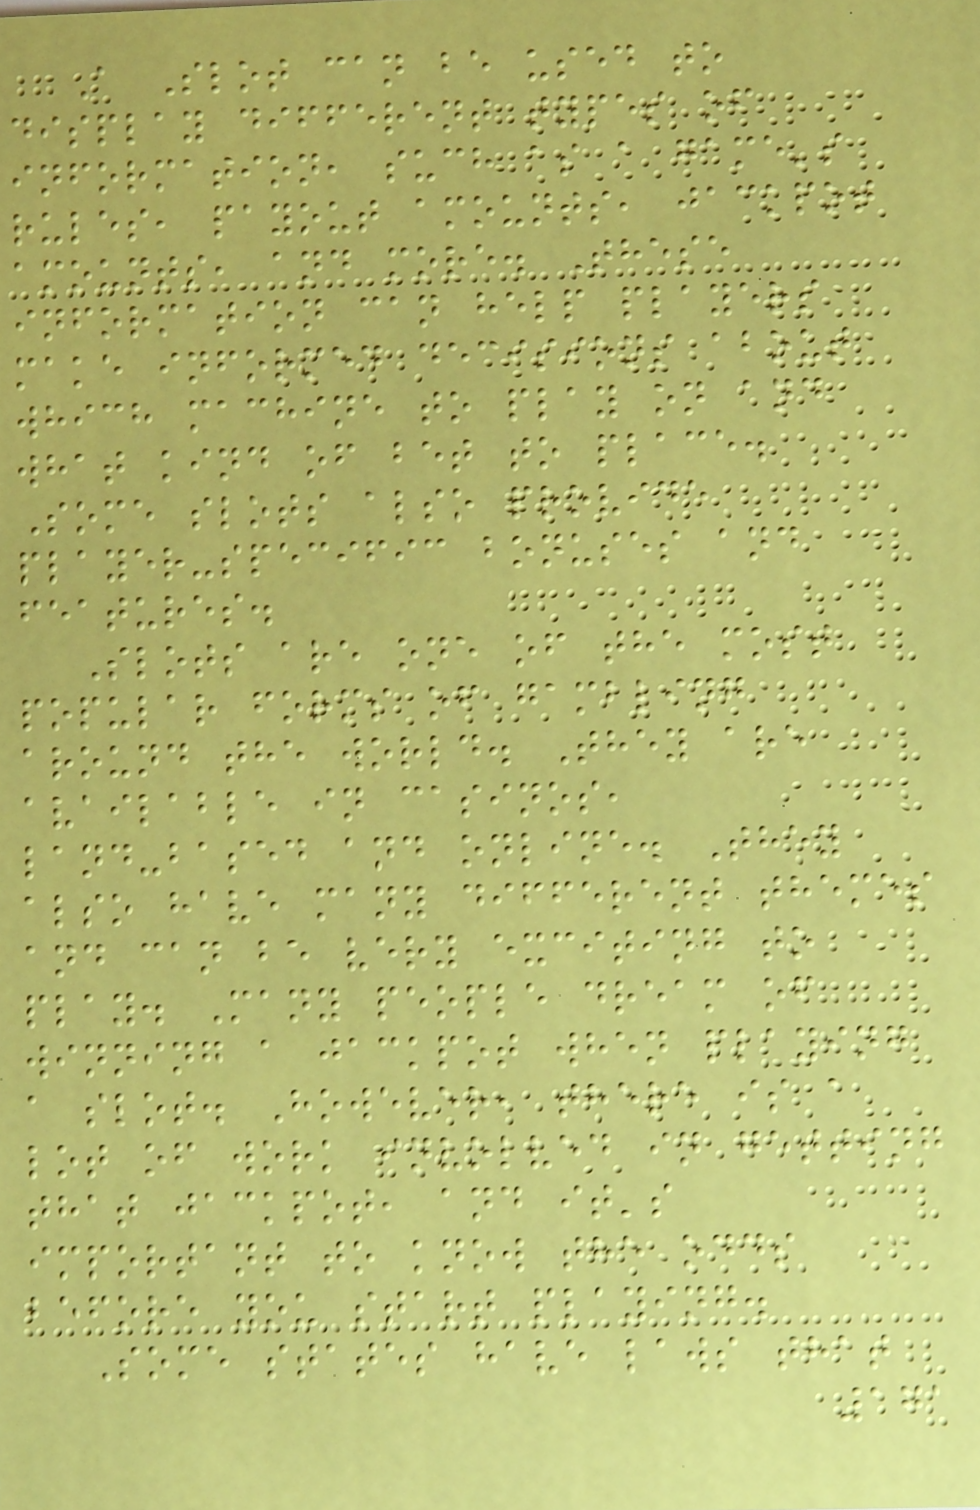A Slot can be used to
display different types of
information, such as a game's
rules, payout amounts, jackpot
amounts, and more. These
information can help players
make informed decisions about
which machine to play on and
what kind of bet to place.
Some slots also provide
player-specific bonuses and
features.
Slots are one of the most
popular forms of gambling
around the world. They are
available in casinos,
land-based and online. They
also have many different themes
and can be very exciting to
play. Many people dream of
winning a jackpot when playing
a slot. However, there is a
lot of work involved in getting
that jackpot, and it's
important to know the odds
before you start playing.
Some states have laws that
171
